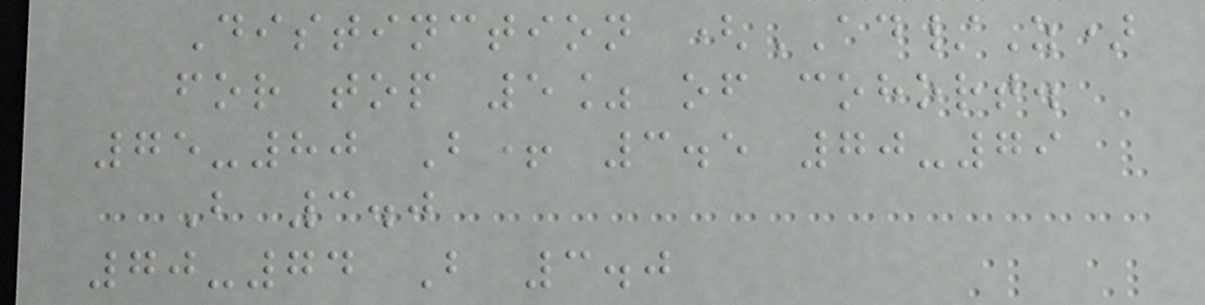Distinction (AD/Z)
for top 5% of cohort.
75-80 B+ 3.5 70-79
B 3.0
70-74 B 3.0
